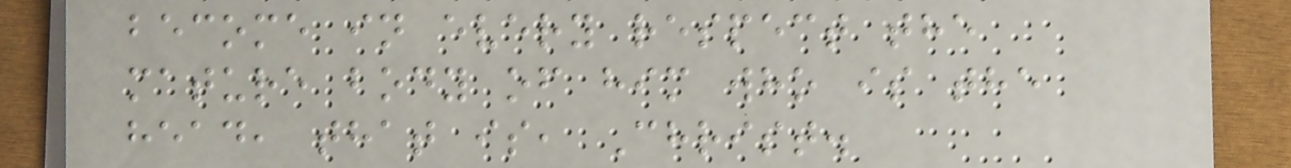become in every respect the
mature body of him who is the
head, that is, Christ.
